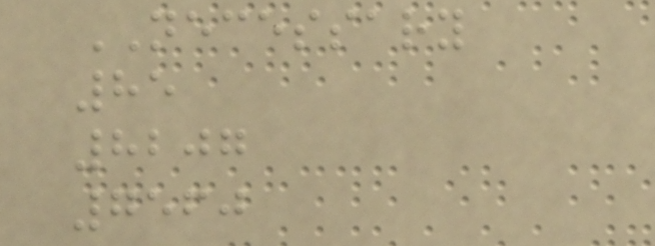NECESSARY
85
8207
7560
